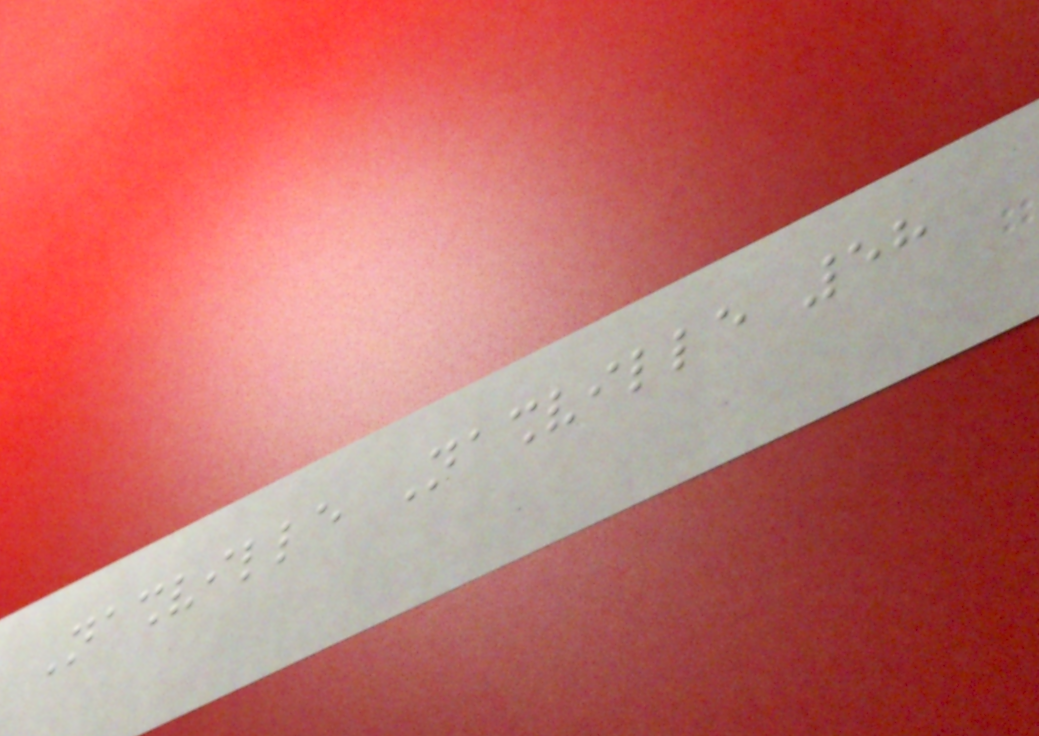Nashville Nashville 58
